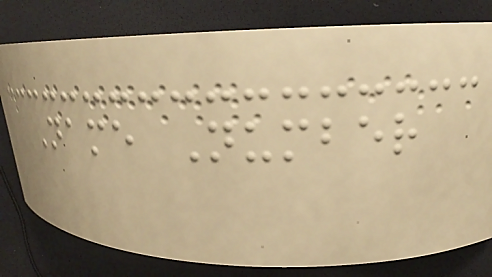Name Number
